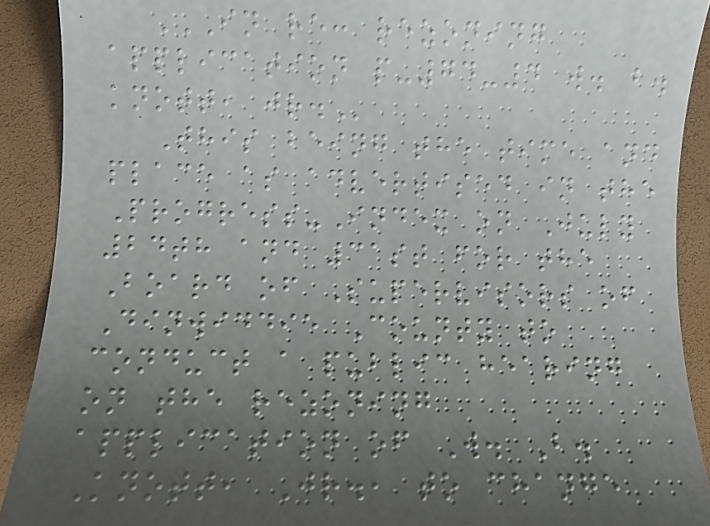IN RE: REZONING
APPLICATION P-74-4 W. B.
KNOTT, JR.
This being the time and
place as advertised in the
Progress-Index on July
24th and 31st for the
Board of Supervisors of
Dinwiddie County to
conduct a public hearing
on the rezoning
application of W. B.
Knott, Jr., to change
